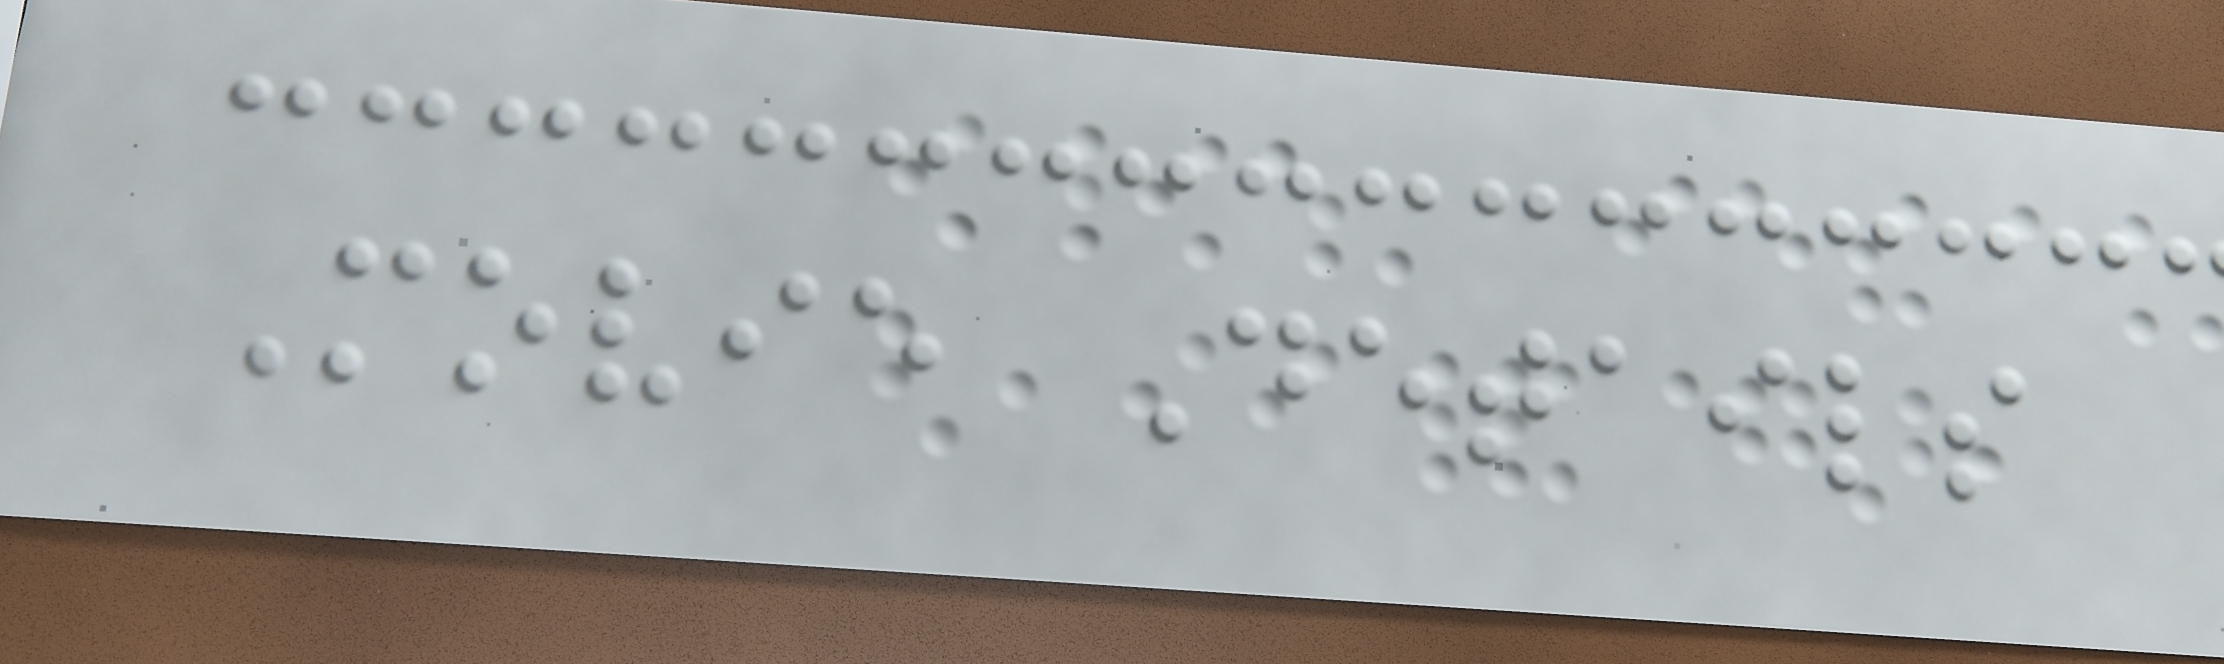Movie Details
